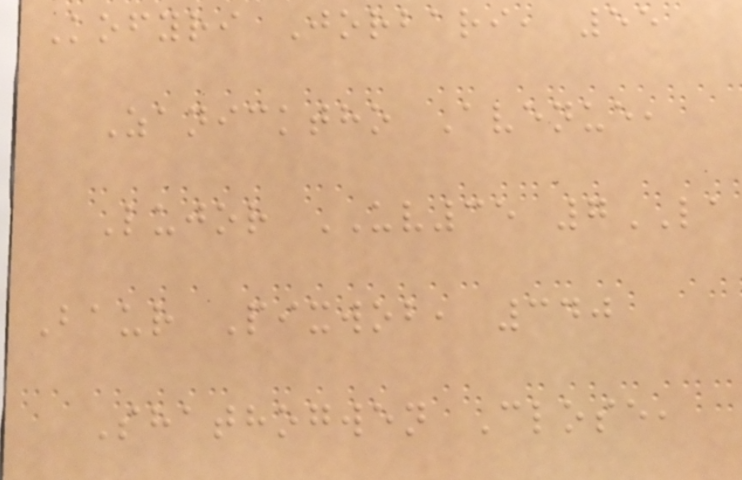Kofyri Jorbari, 55
Zanicktho Avenue,
Lujor UV35 7LA
Baur Pixwob, 340
Shathogwen Close,
